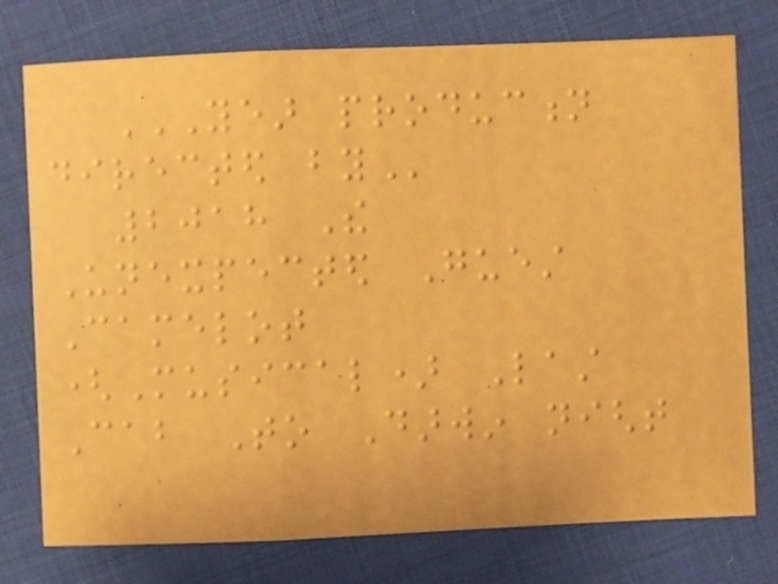YEAR PRODUCTION
DIRECTED BY
2018 The
Unexpected Guest
Camelot
(Musical) Last
Cab To Darwin night
